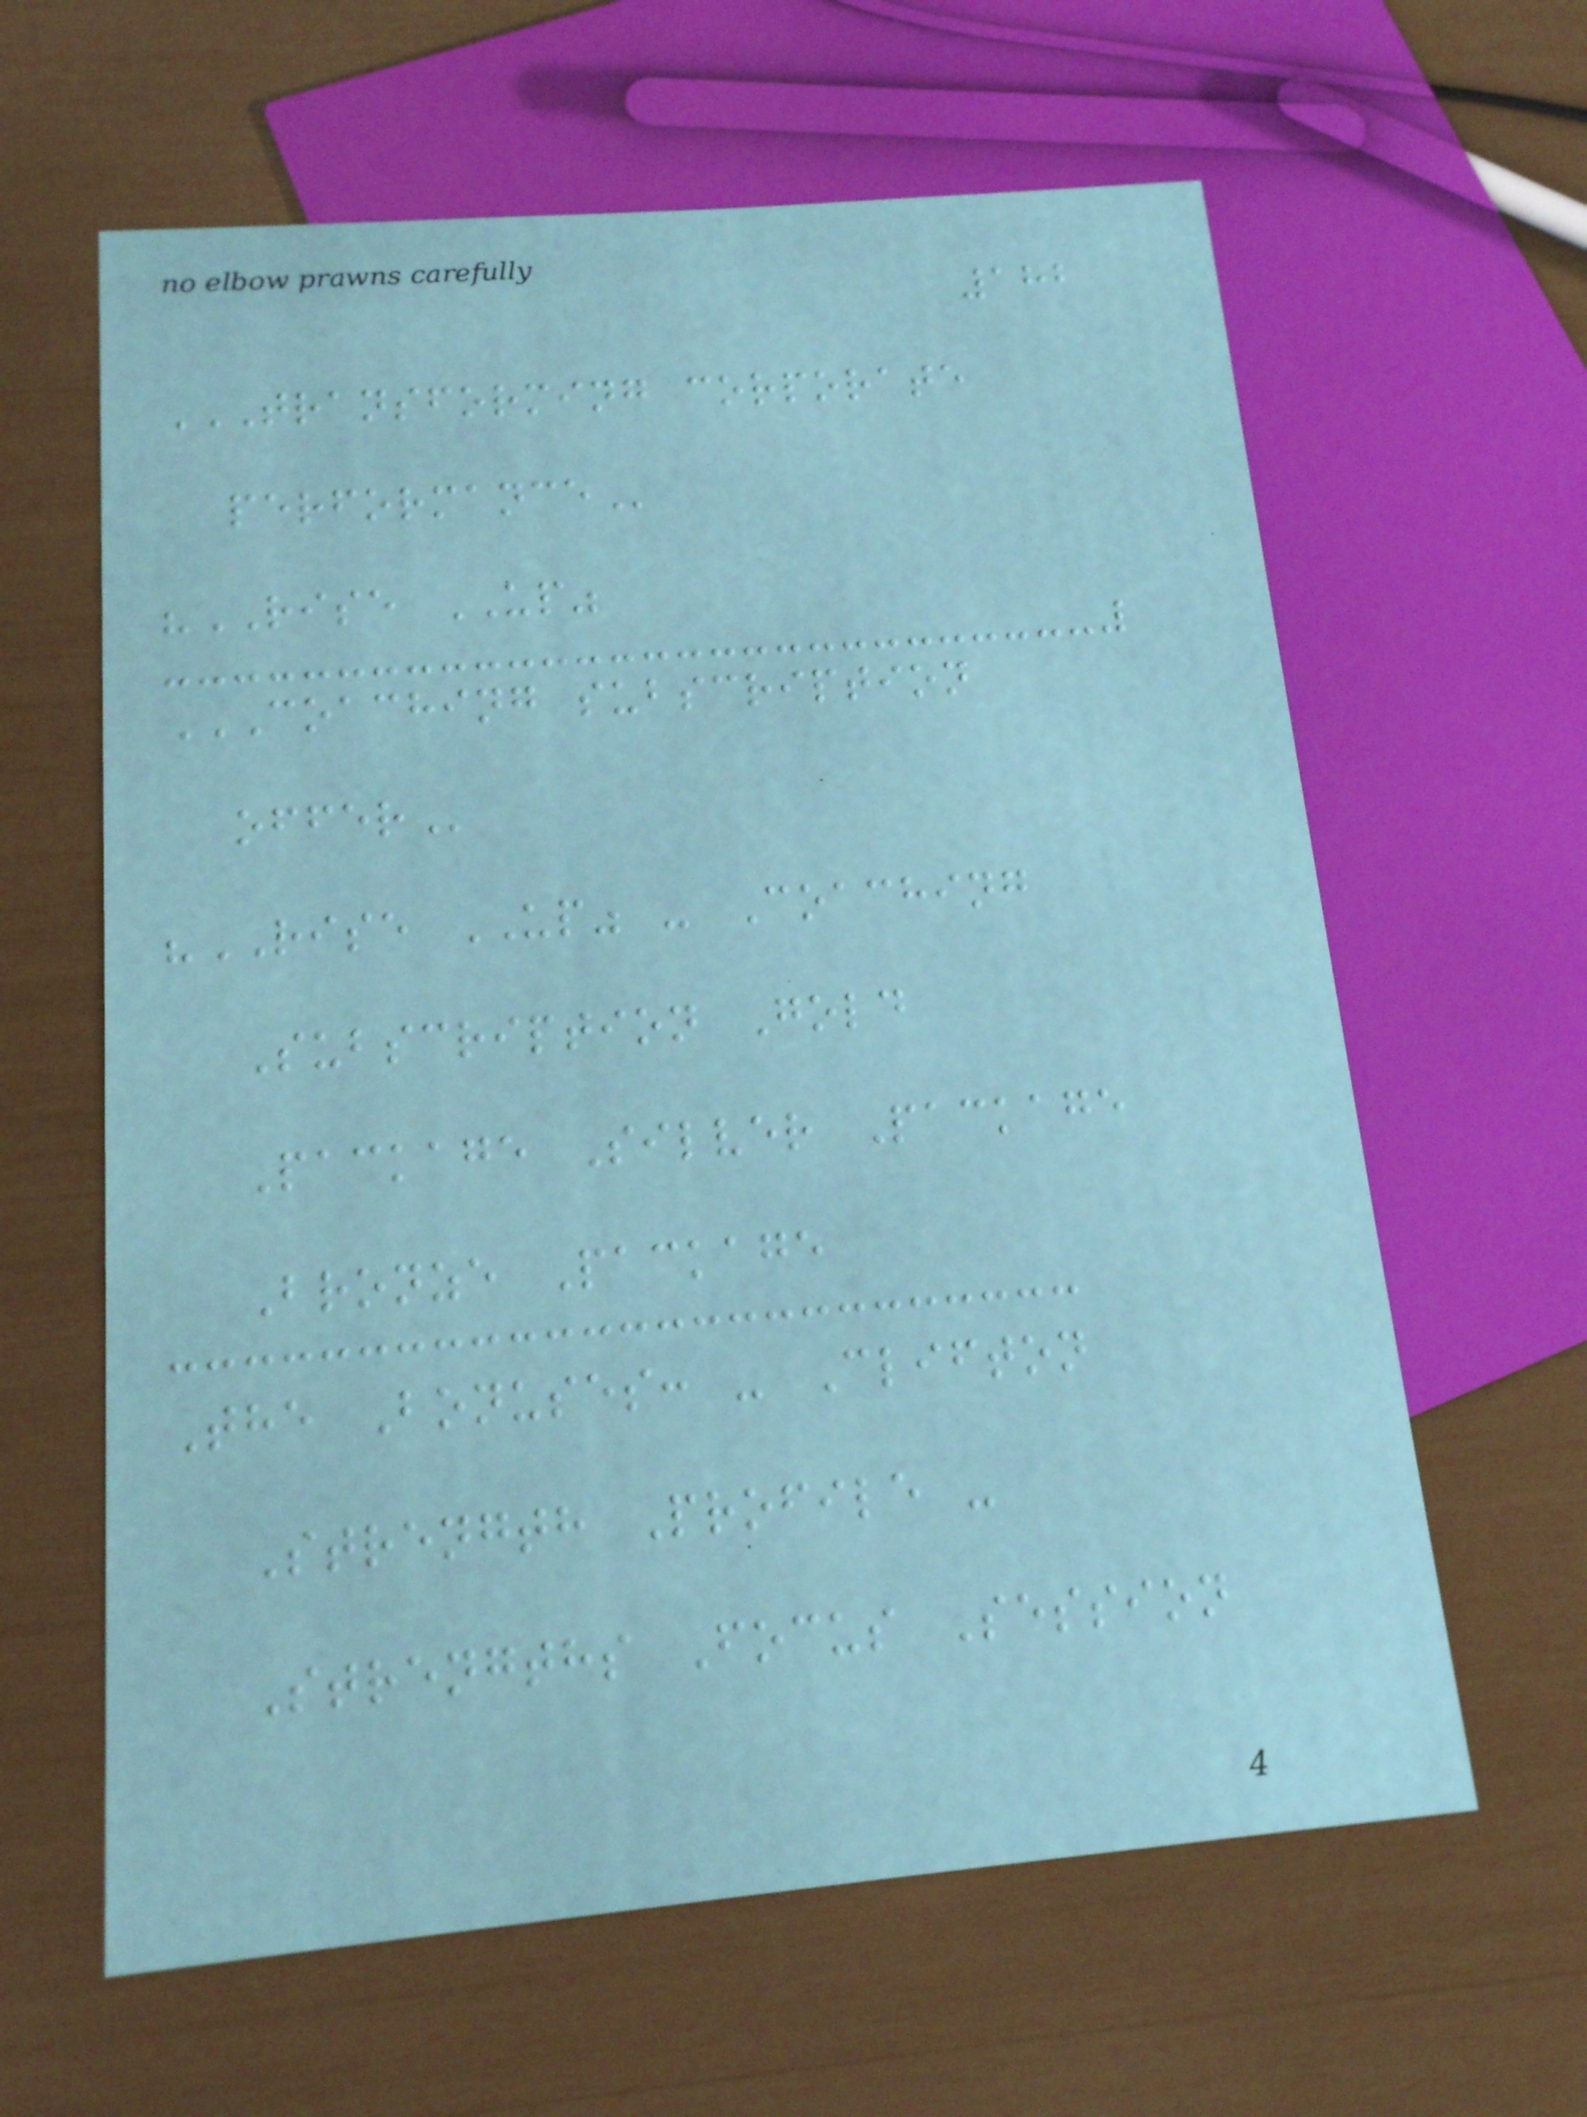182
TRANSFORMING CORPORATE
PERFORMANCE
"RISE UP"
COACHING SUBSCRIPTION
OFFER
"RISE UP" - Coaching
Subscription Gold
Package Silver Package
Bronze Package
The Bonuses: - Clifton
Strength Profile -
Strengths Focus Session
